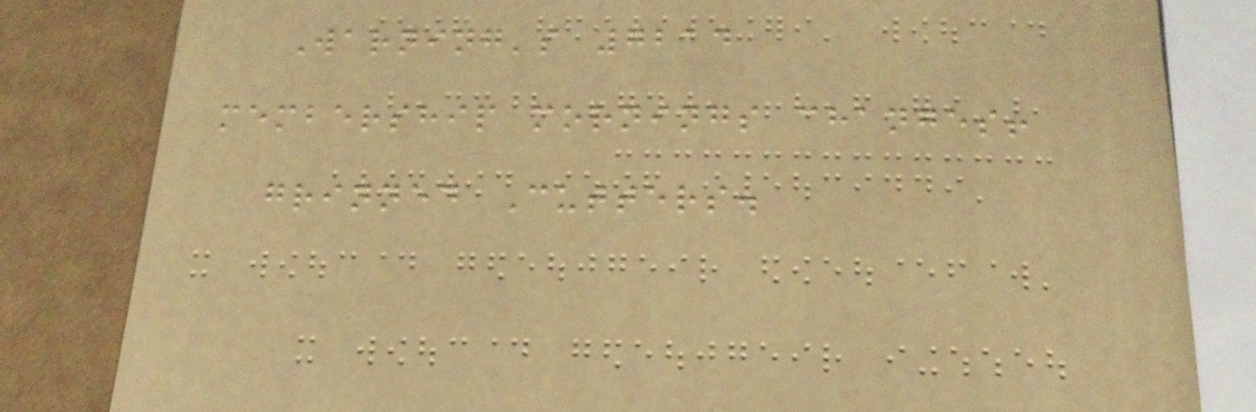Warning's 7214
membership mornings changes!
grinned Cutters.
